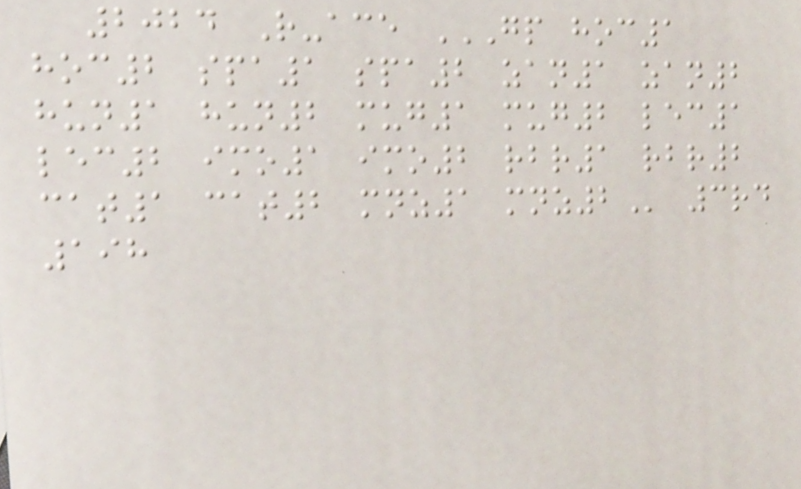2024 R-ace GP HOC1
HOC2 SPA1 SPA2 ZAN1 ZAN2
HUN1 HUN2 MUG1 MUG2 LEC1
LEC2 IMO1 IMO2 RBR1 RBR2
CAT1 CAT2 MNZ1 MNZ2 3rd
198
